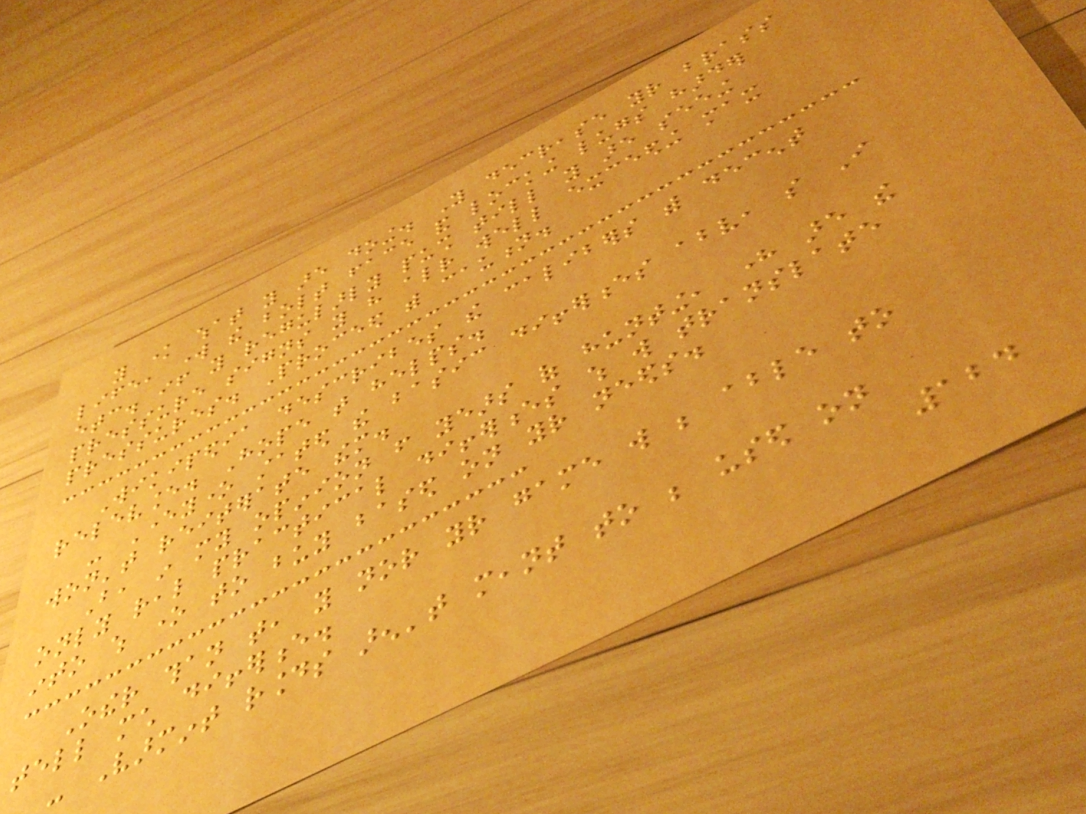you know what you are doing. You decrease your brass
life, work the bolt face and locking lugs harder
etc. if you regularly push till you are seeing
pressure signs you have already well exceeding max
pressures. Proceed with caution.
Wikipedia describes the calibers with decent
relevance. Hope that helps.
- Everyone stated the basic differences above, so I
won't reiterate them.
But, in my opinion from years of hunting, here are the
only real practical differences which will translate
into which one to buy based on your needs.
Other than that, you nor your game will be able to
tell much difference.
- Varmint rounds aren't meant to be used on
124
